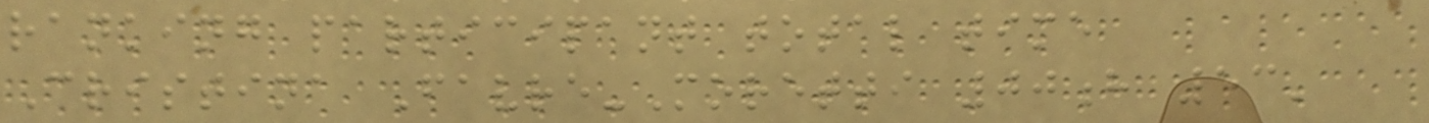ranking participant total time
Cristina Favre-Moretti 00h 53'
